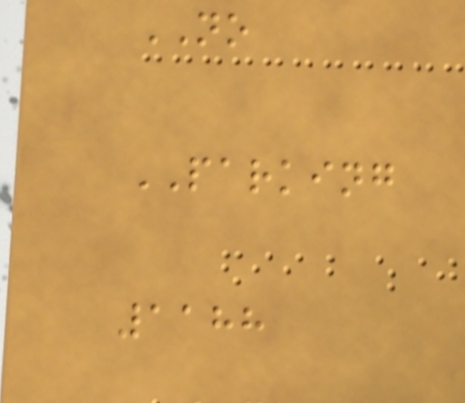NO
PARKING
1188
